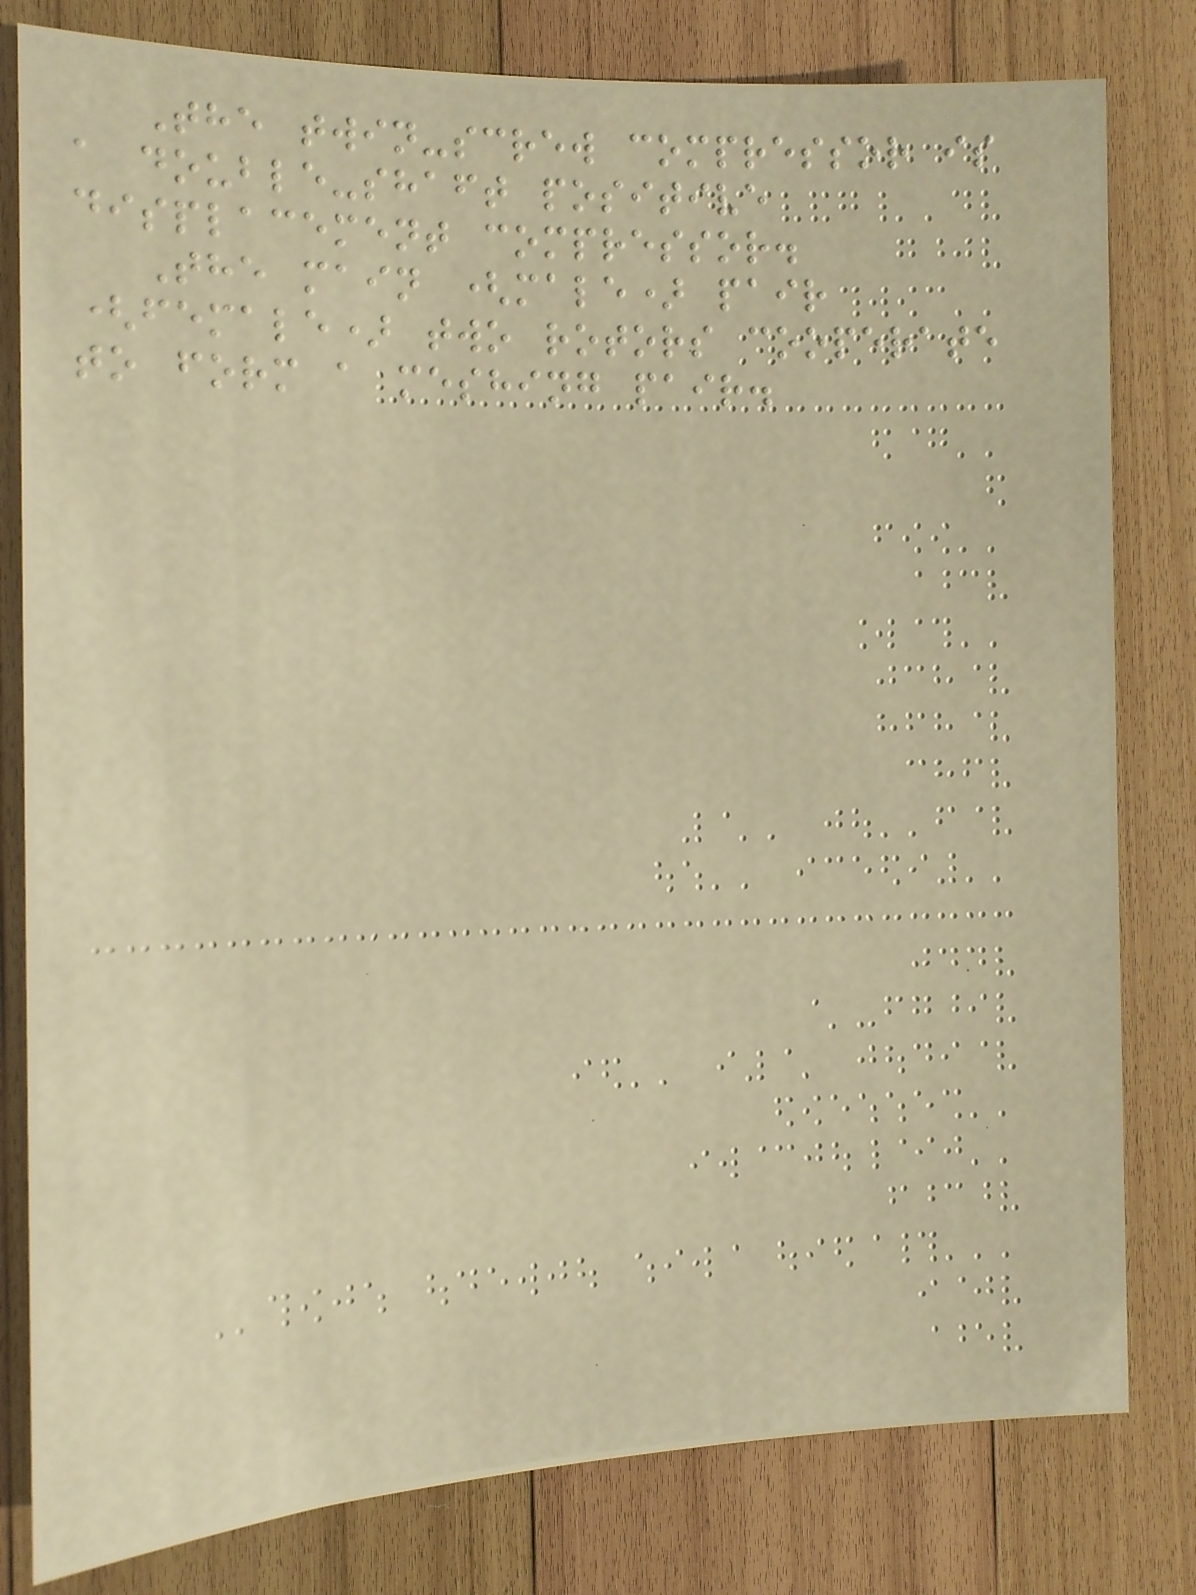The twin-screw compressor is
a double-shaft positive
displacement compressor.
The main (male) pair
(female) two rotors cooperate
to form a meshing pair.
